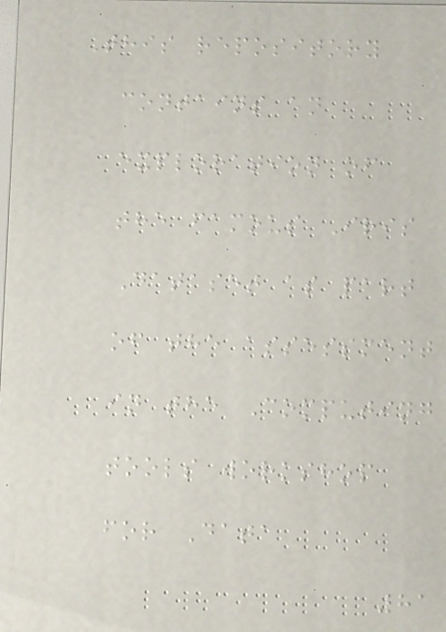This repository
contains an
exploration of
the famous Iris
Dataset as part
of the assessment
in the Computing
tools workshop
for Data
81
